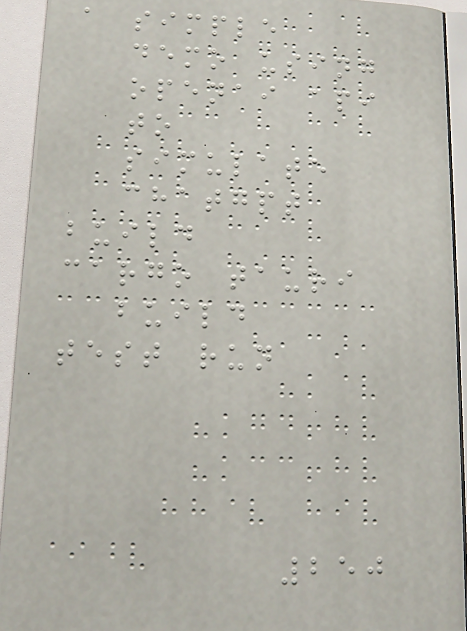a simple
demo using
openai api
to
simulate
chatgpt
build
cargo tauri
build
test run
250
